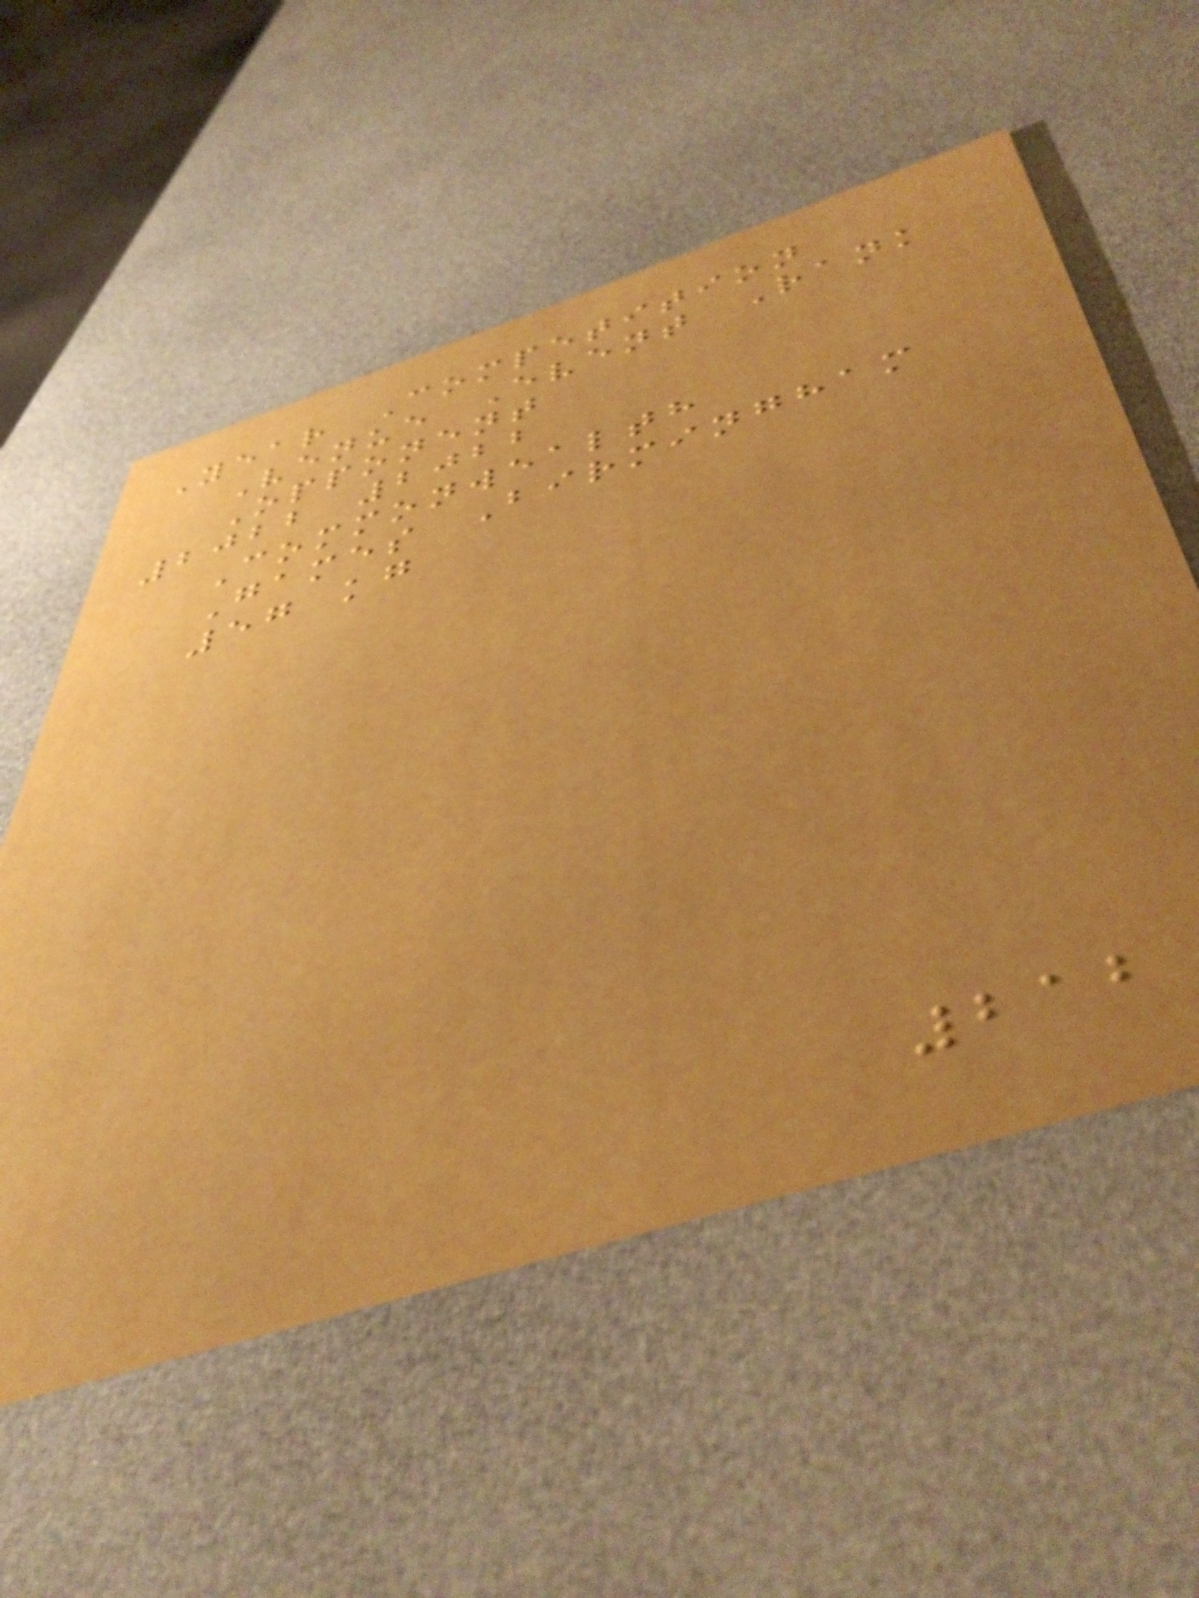Year Competition
Venue Event Rank
Opponent
2022 2022
Commonwealth
Games Birmingham
57 kg
212
